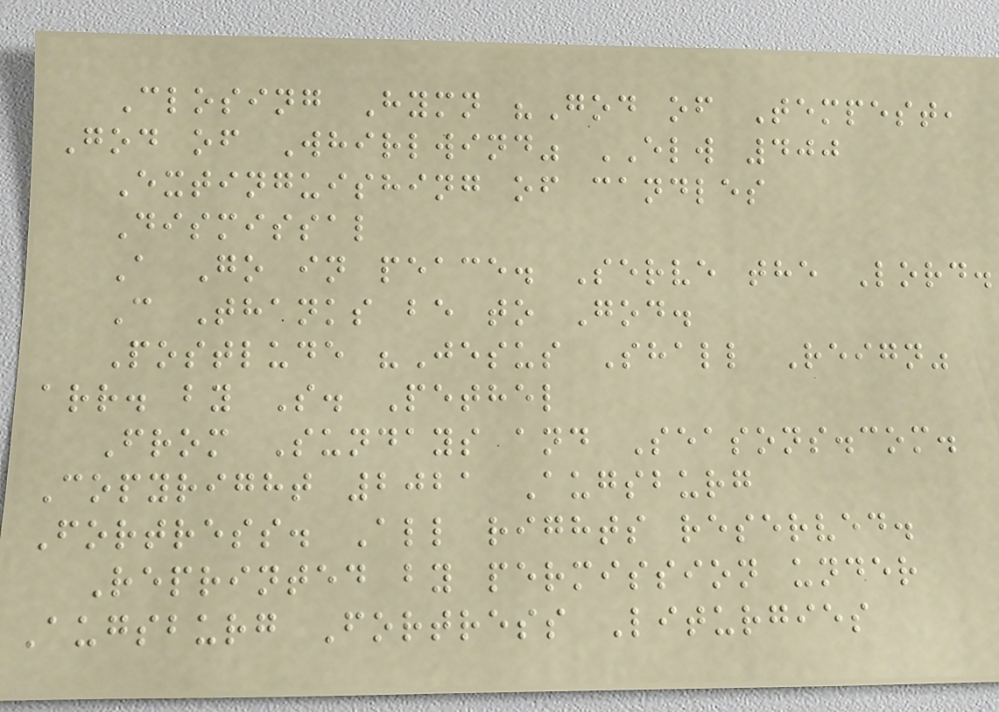Closing Hymn "God of Tempest,
God of Whirlwind" ELW 400
Extinguishing of candles
Dismissal
A Go in peace. Serve the Lord.
C Thanks be to God.
Postlude "Jesus Shall Reign"
arr. by S. Pethel
From Sundays and Seasons.com.
Copyright 2021 Augsburg
Fortress. All rights reserved.
Reprinted by permission under
Augsburg Fortress Liturgies
